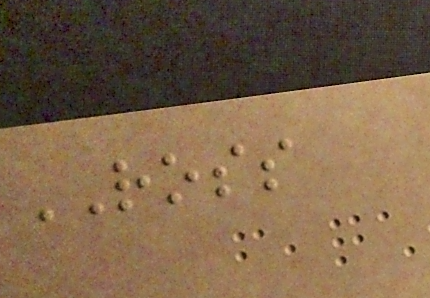ROSS
